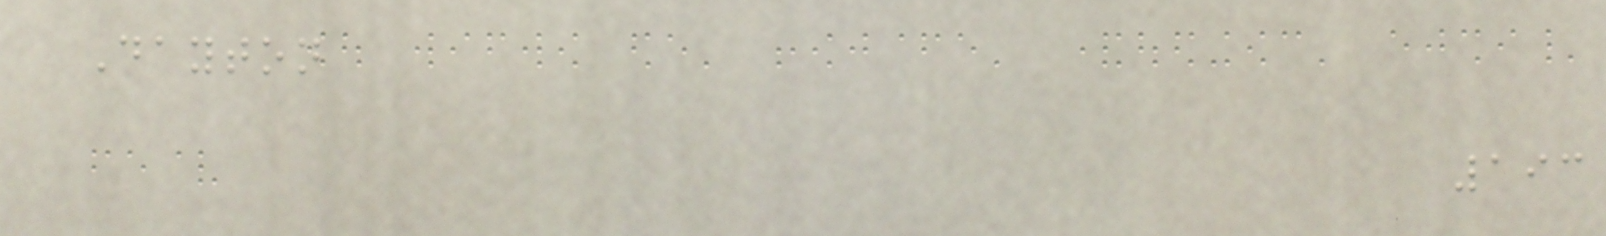Dayton
193
